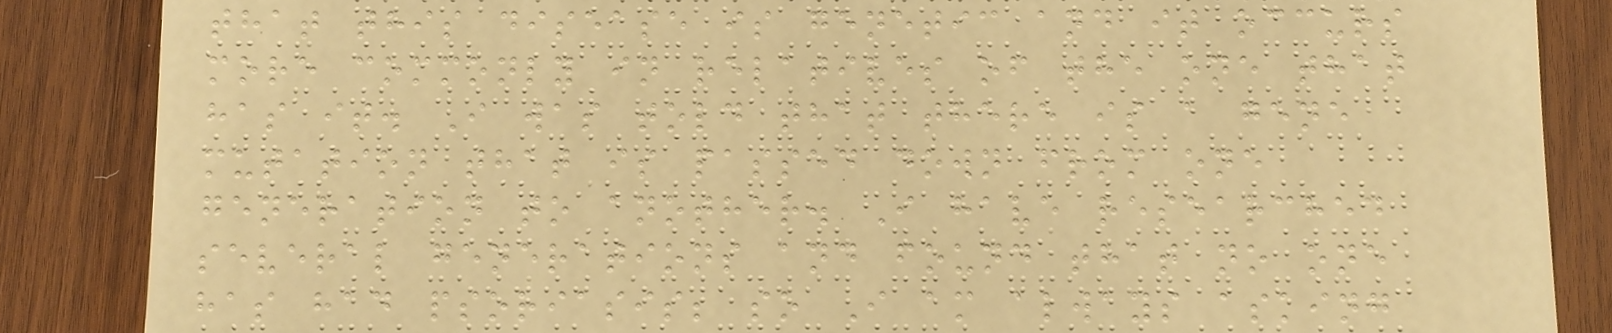that this disease is genetic and it occurs
more commonly in relatives of the one that
has it. I was told that there is a gene
mutation that is passed down from one
generation to another. I have researched
several generations and found that no one
has had psoriasis; so I am always asking
